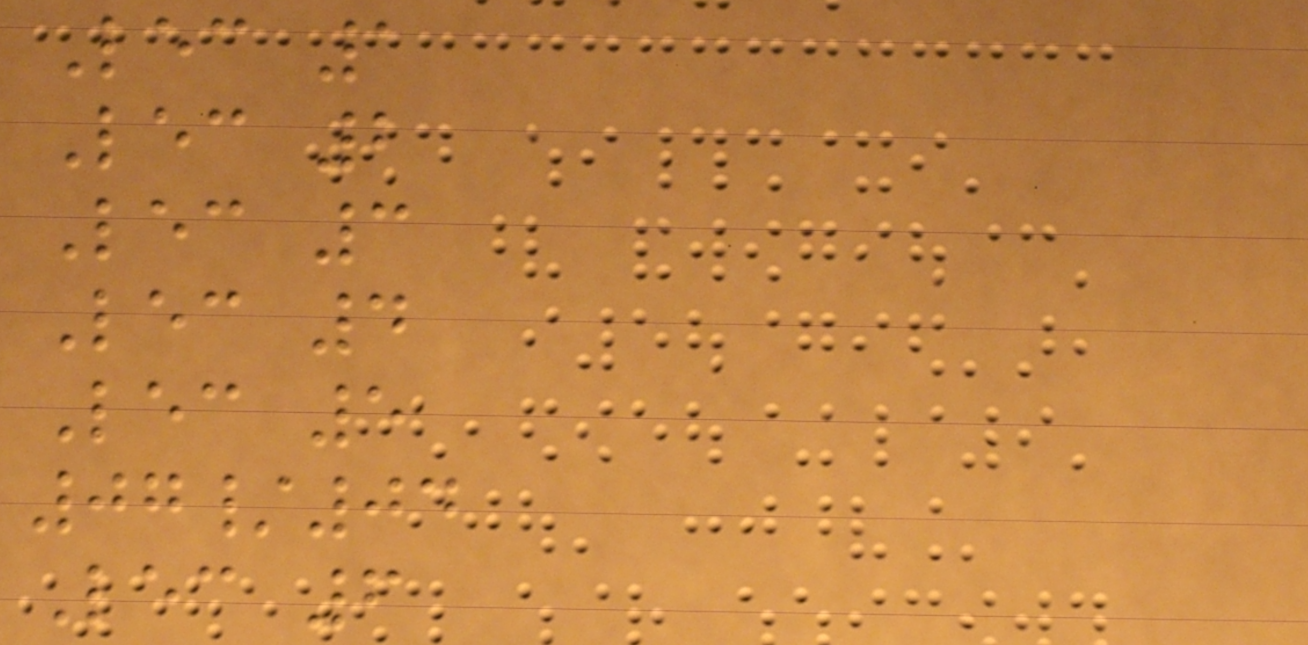Lec 1
Lec 2
Lec 3
Lec 4
Lec 5
07/04
Lec 6
